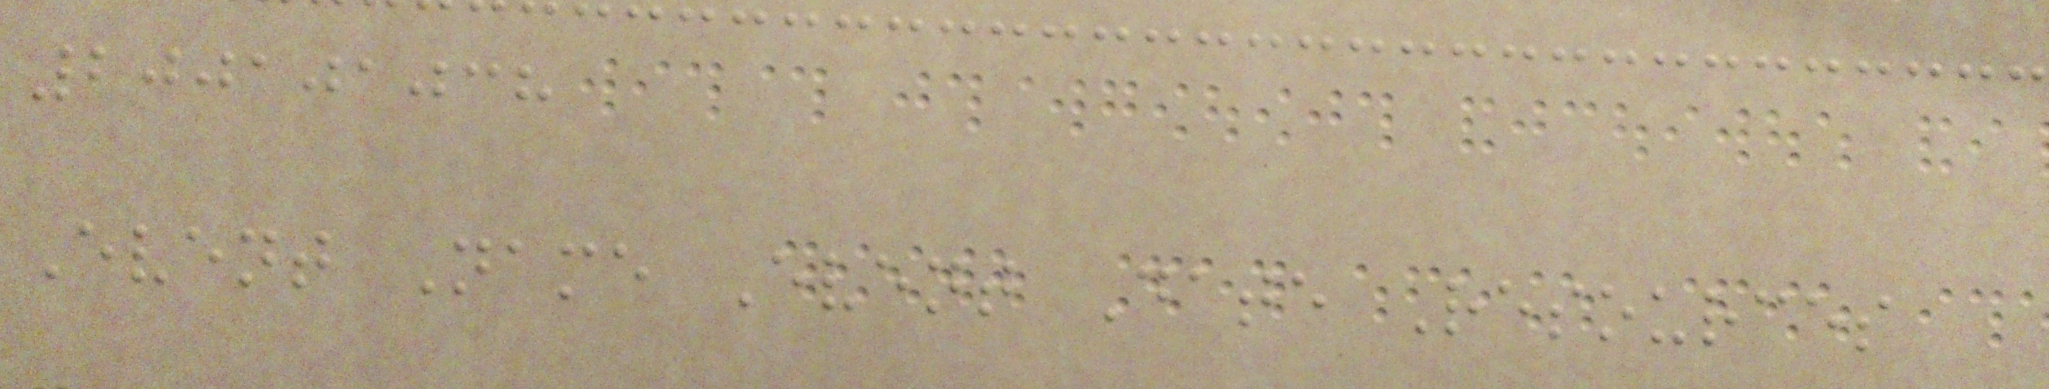200101038
Event Name Event Date Resources
